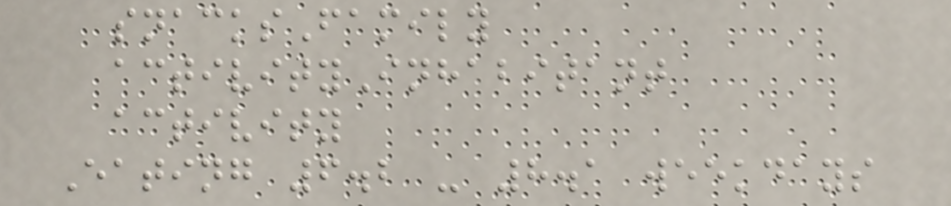snacksFamily
activityInhabitant
activity
Eating 6.2 - 8.1 weekdays
